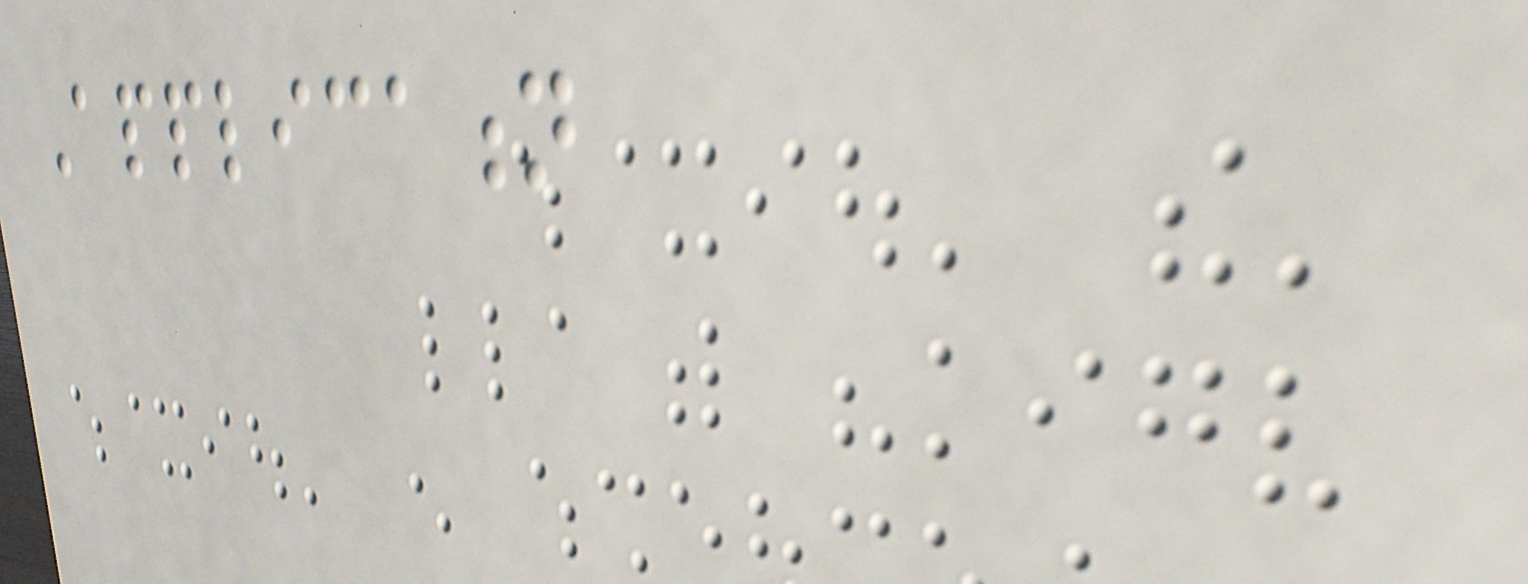Application
